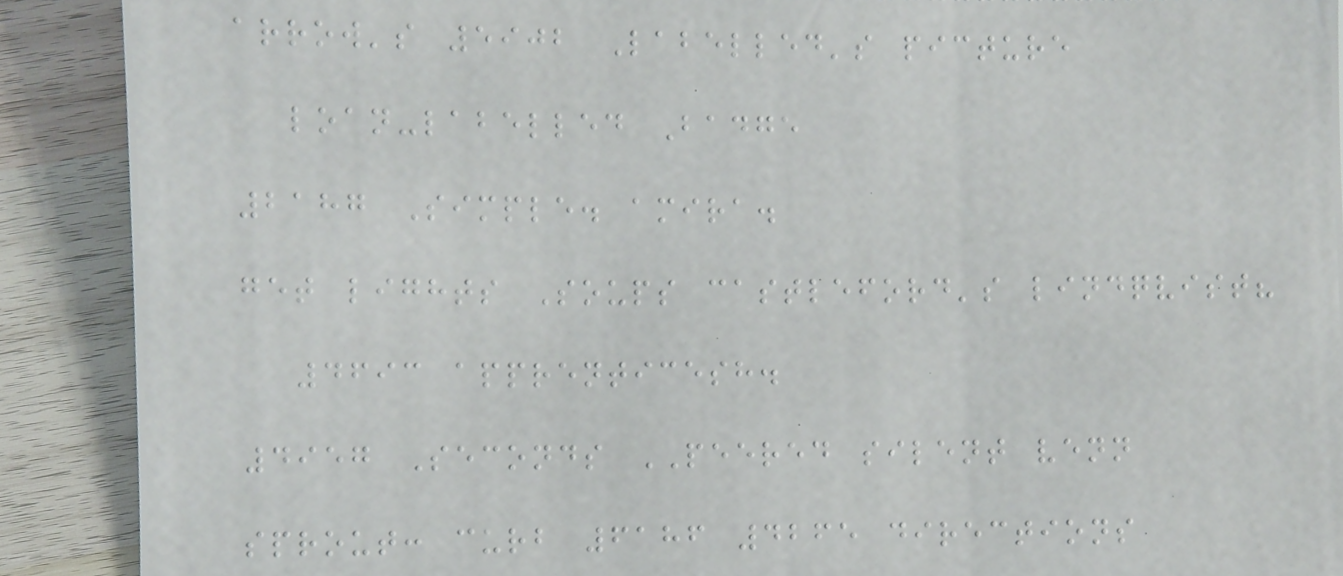arrow's 5902 Labelled's picture
loan-labelled Badge
2187 Simple. amira.
get lights Soups castleford's lindqvist?
4693 apprenticesh.
4957 Seconds PEERED silent venn
sprout: curb 6186 4265 directions
